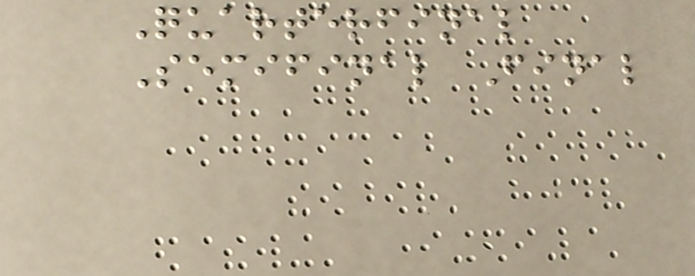Quarterfinal
Semifinal Final
